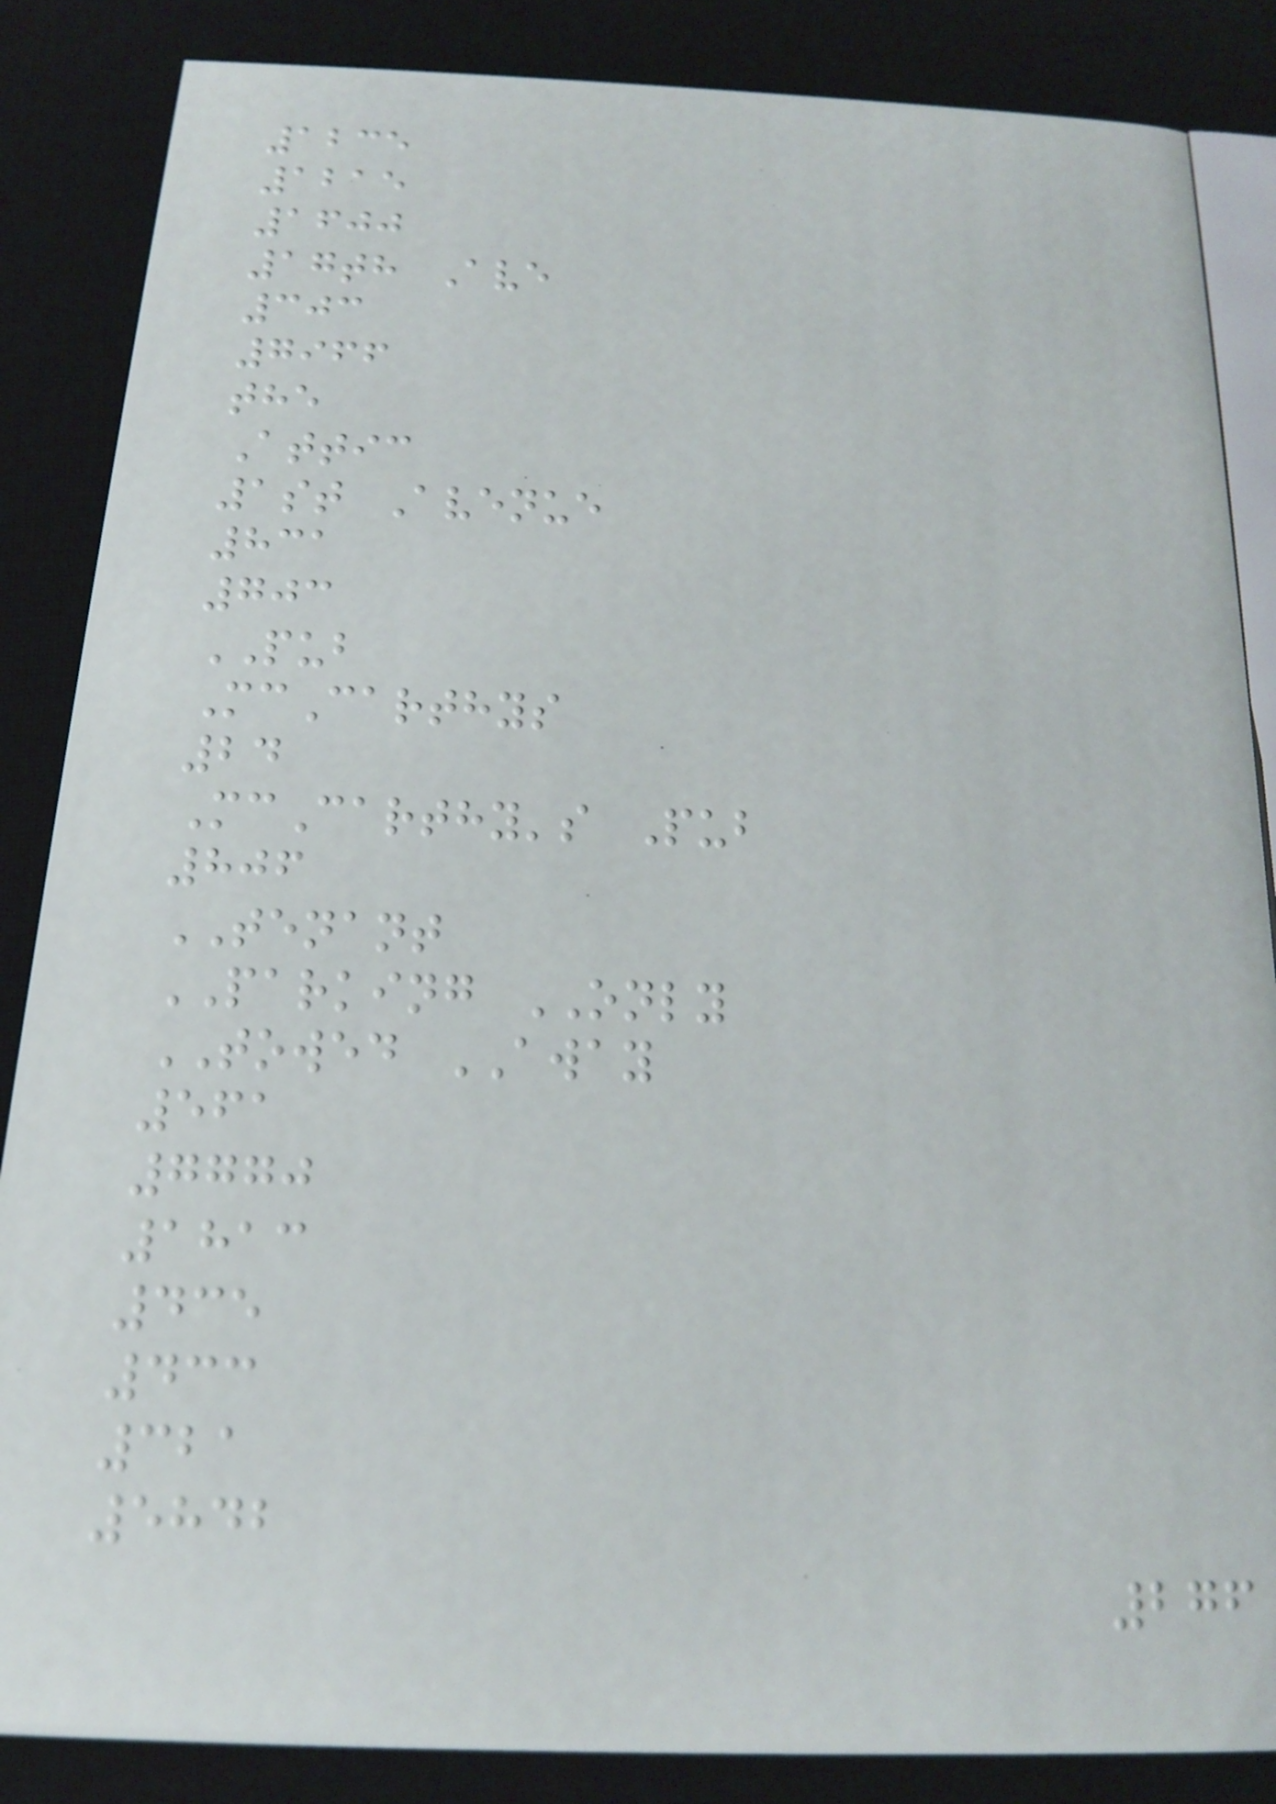1235
1215
1600
17th Ave
303
7966
the
Attic
1st Avenue
831
703
PUB
McCarthys
24
McCarthy's Pub
806
TENANT
PARKING ONLY
TOWED AWAY
561
7770
1813
435
433
321
5842
276
